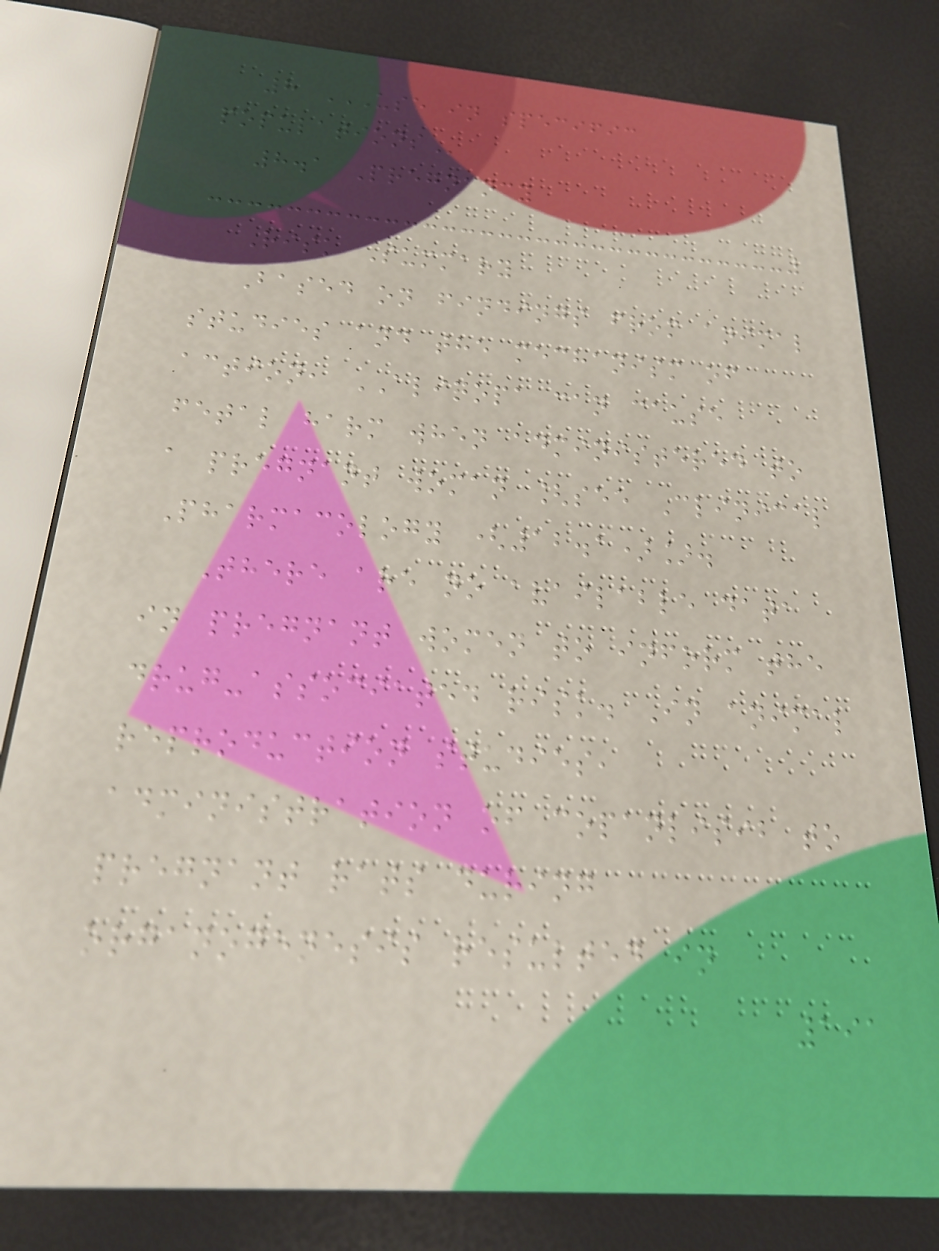8 USE IN SPECIFIC
POPULATIONS
8.1 Pregnancy
Risk Summary
Based on findings from animal
studies and the mechanism of
action, ALIQOPA can cause
fetal harm when administered to
a pregnant woman [see Clinical
Pharmacology (12.1)].
There are no available data
in pregnant women to inform the
drug-associated risk. In animal
reproduction studies,
administration of copanlisib to
pregnant rats during
organogenesis resulted in
191
